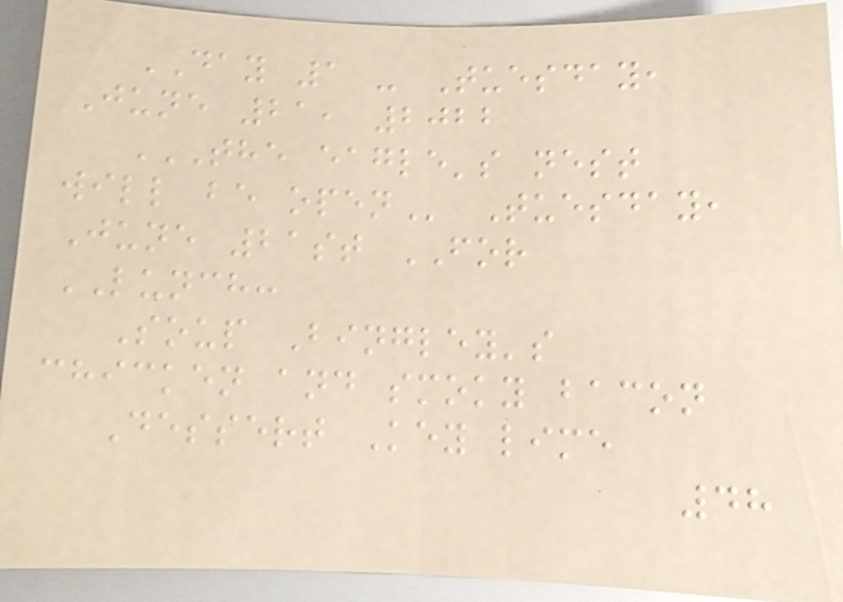DAY 1 - Tuesday,
June 21, 2022
THE EAGLE'S NEST
WILL BE OPEN Tuesday,
June 21st FOR
LUNCH:
Soup Bingley's
chicken and smoky bacon
Dessert Key lime
48
